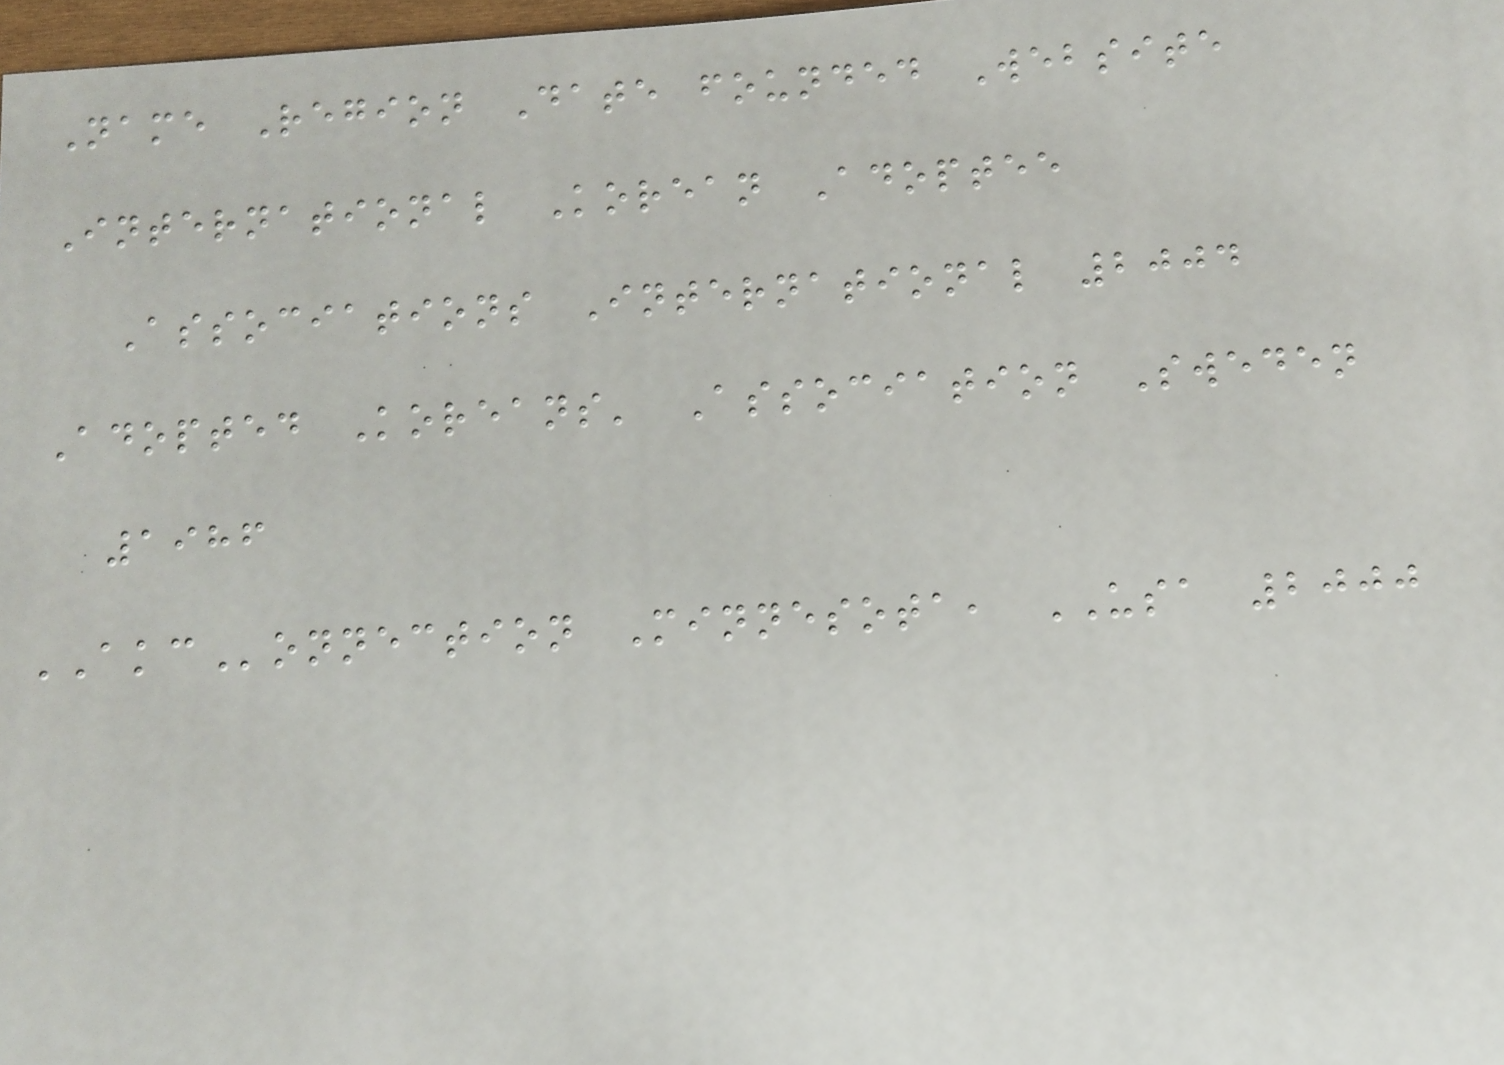Name Region Date founded Website
International Korean Adoptee
Associations International 2004
Adopted Koreans' Association Sweden
1986
AKConnection Minnesota, USA 2000
